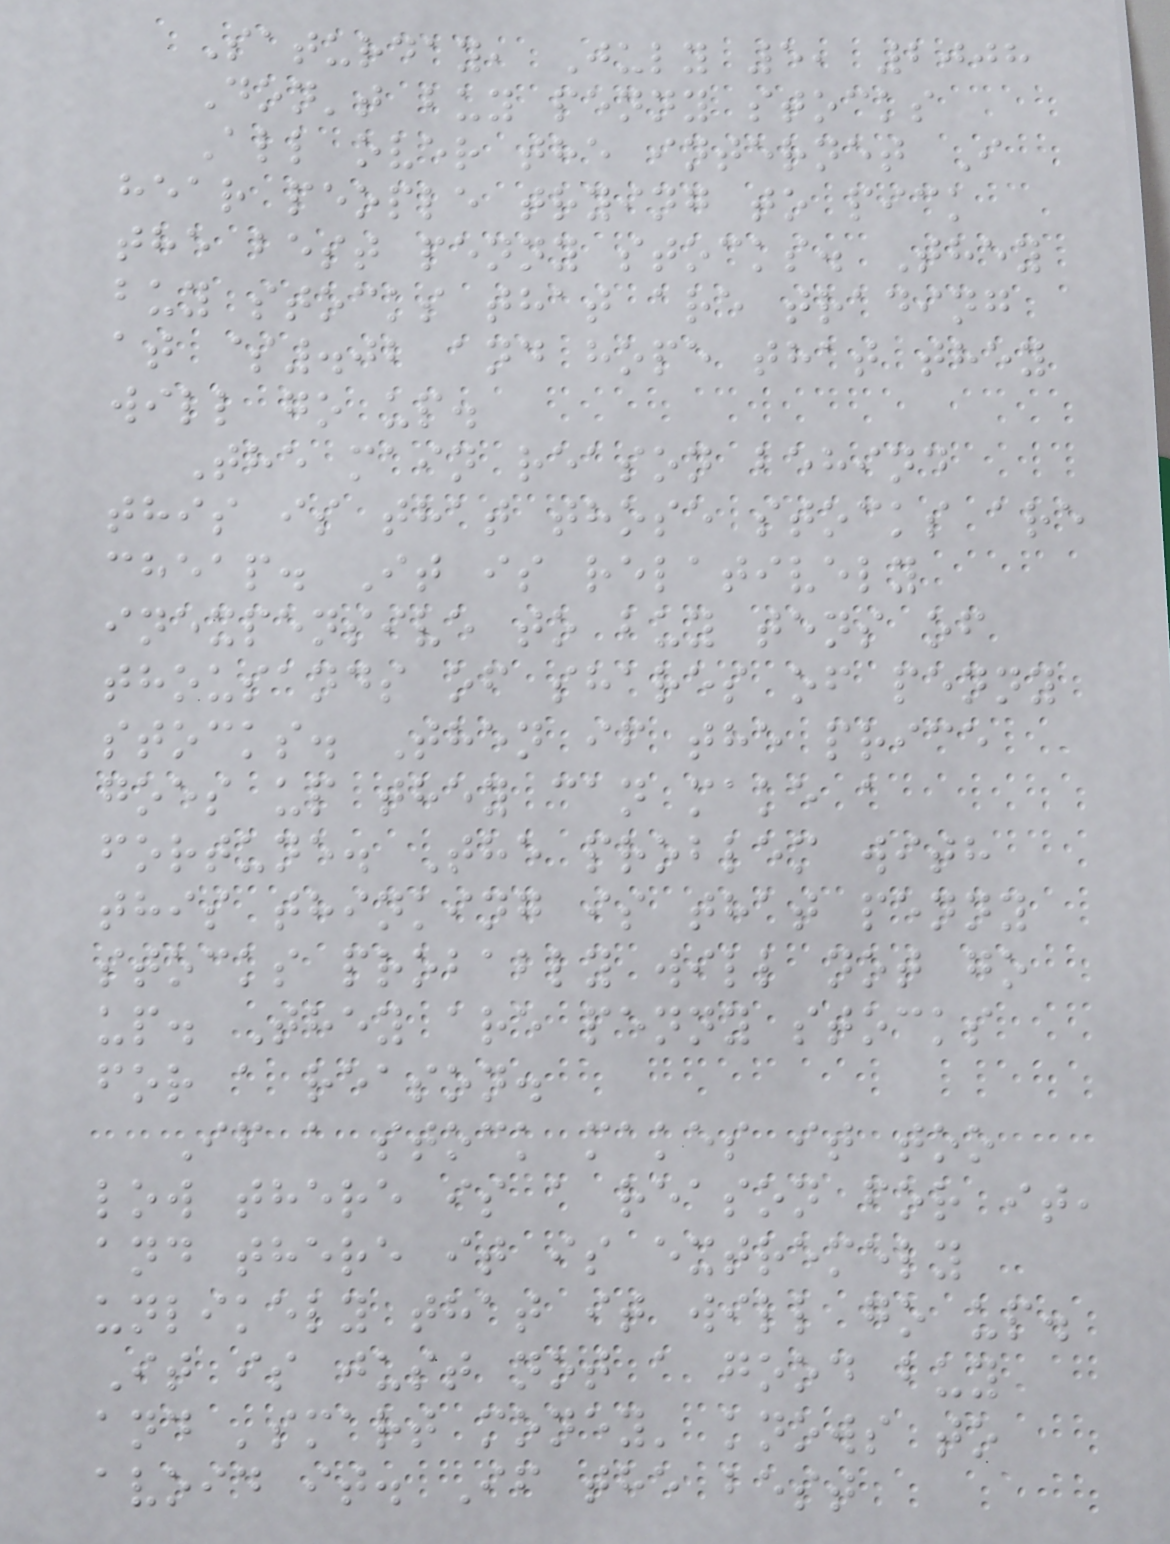Saturday, July 5, 2008
Don't buy penny stocks
All over the internet I
hear people trying to pick
the best penny stocks. They
buy stocks that are trading
at $.02 and hope that they
will go up.
The main reason behind
this is that those stocks are
cheap. It is relatively
inexpensive to buy tens of
thousands of shares of penny
stocks. Then if the price
goes up they can make a
fortune. The problem with
this thinking is that penny
stocks probably will not go
up. They are penny stocks
for a reason.
If a stock makes it too
low there is a reason for it,
and there it is extremely
unlikely that it will go up.
It is just not a good buy
and 'smart money' knows to
avoid it. If the best
